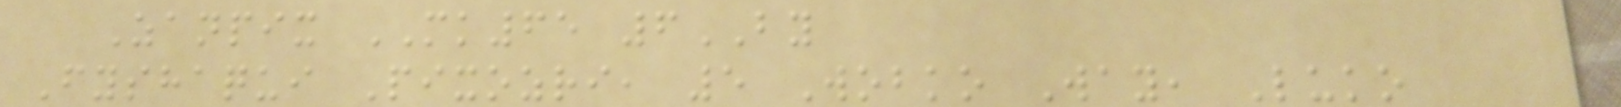Zanpix MK65 6BY
Fyshaqui Pixozri, 5 Wobko Way, Luko
